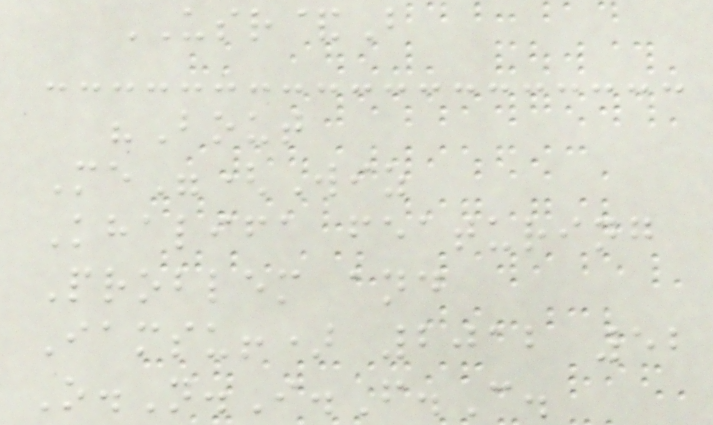USR&B
"Bout
Me"(Wiz
Khalifa featuring
Problem and
Iamsu!) 2012 52
O.N.I.F.C.
